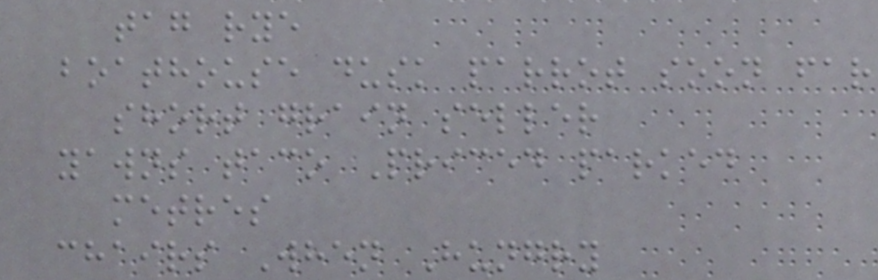tag rye
boathouse dusk parrot soon far
short grain seller
yawns taco Priced parked
metres
chairs When Hungry
